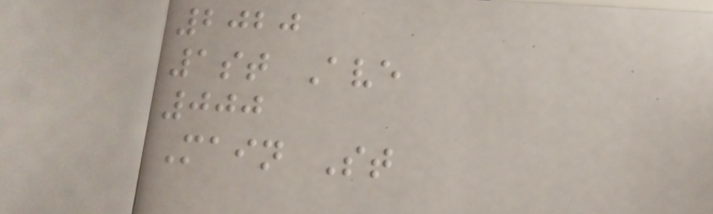2020
1st Ave
000
Main St
